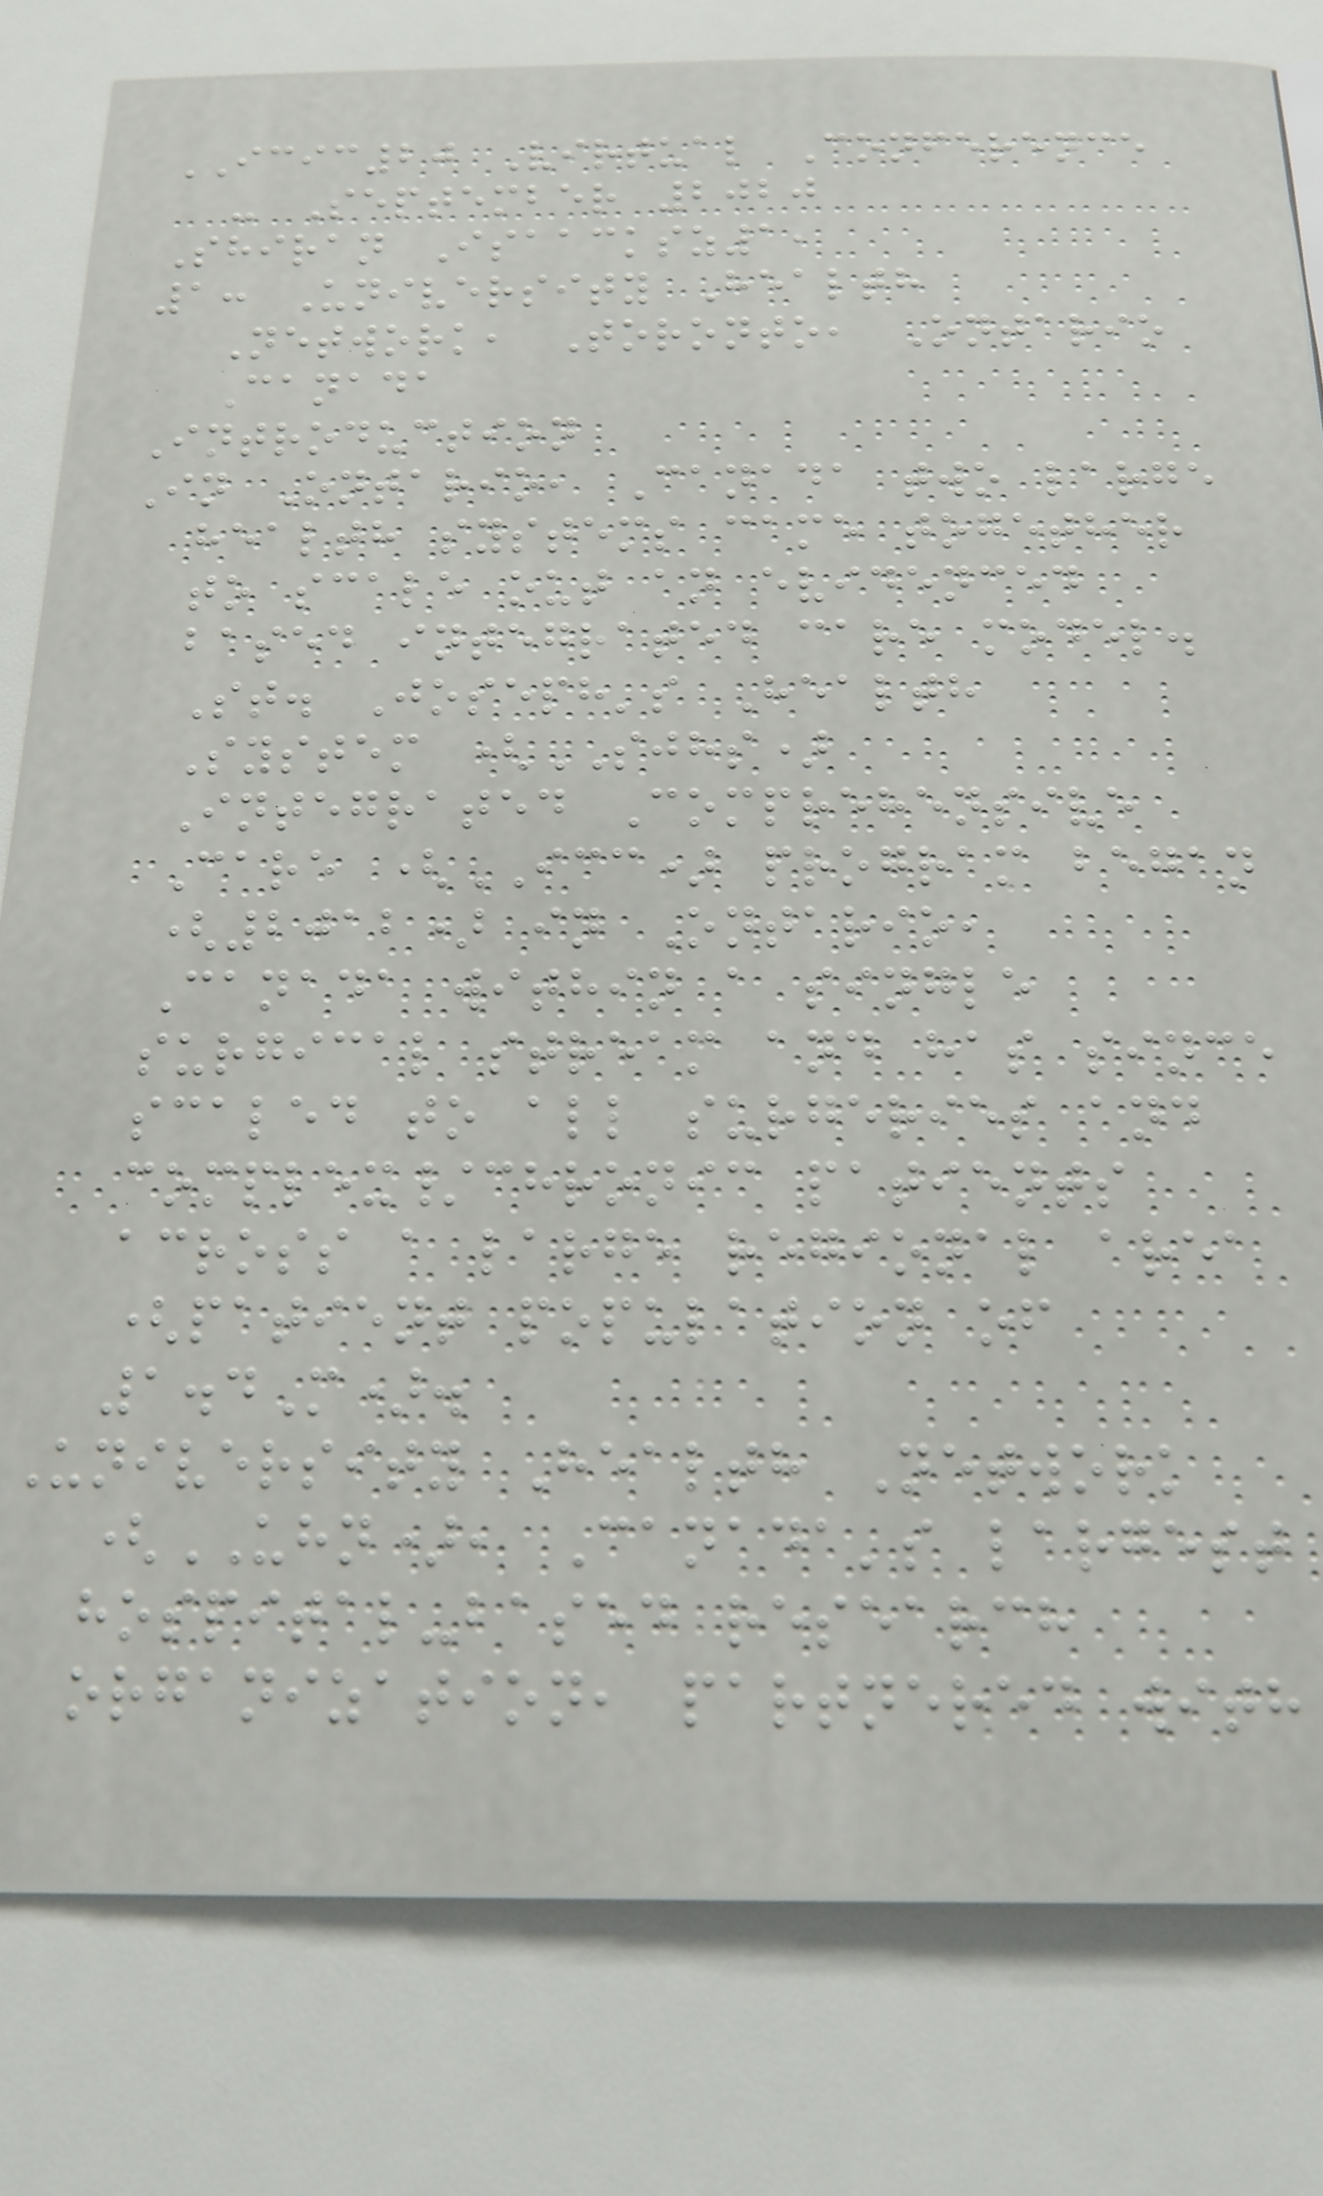ICIC20 Virtual Conference
- September 2020
Shiran Isaacksz1,
1: University Health
Network, Toronto, Ontario
Canada
Introduction
In Ontario, Canada two large
health systems came together
to scale out an evidenced
based integrated care model.
St. Joseph's Health
System (SJHS)
Integrated Comprehensive
Care (ICC) program began
(2012) in Ontario,
Canada within a single
surgical stream and has since
scaled to all surgeries and
complex/chronic patients
across a large regional area
(patient population of
1.4M).
University Health Network
(UHN), Canada's largest
hospital-based research
organization, partnered with
